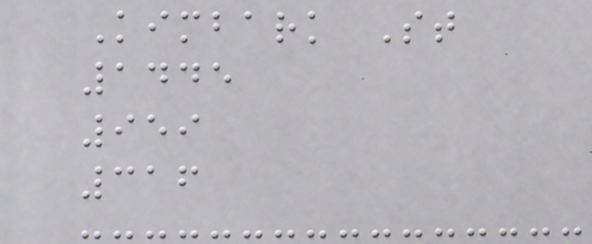Kimbark St
1445
959
316
